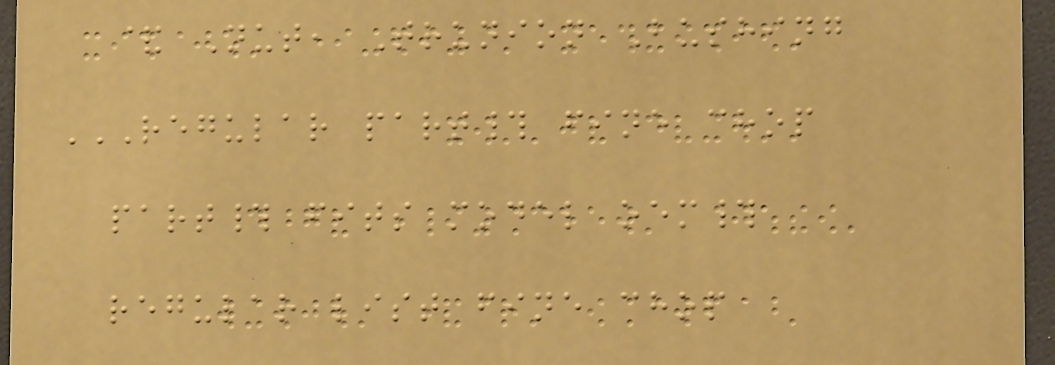& Nut, Trunion Bushing
REGULAR PART# FINE CHOP
PART# FITS MODEL OEM#
REGULAR LIST FINE CHOP
